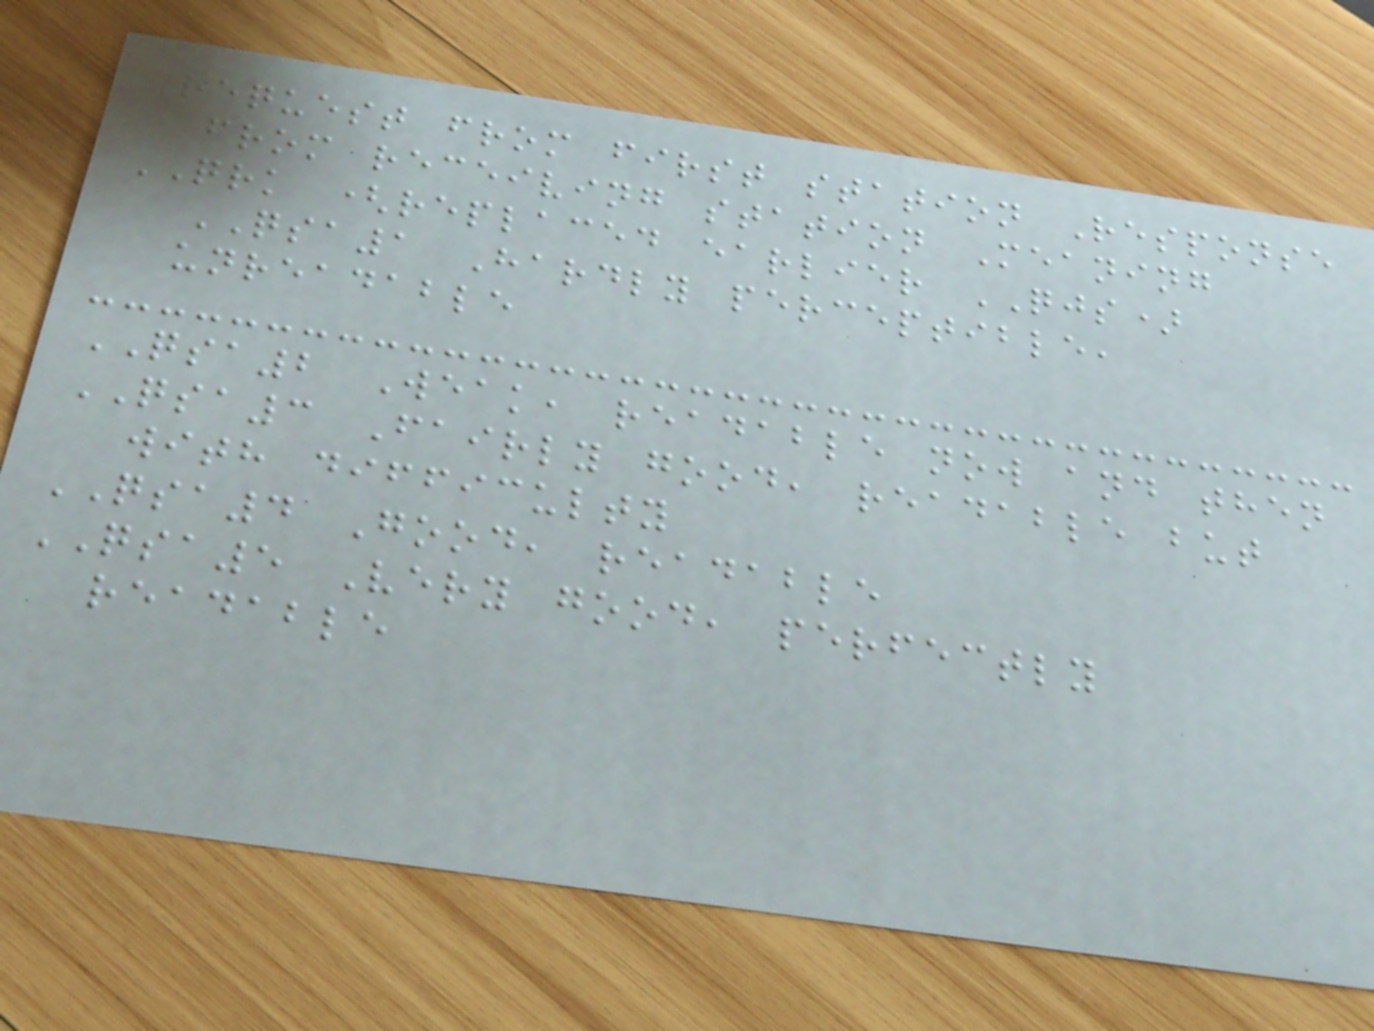Request from first station Response
from receiving station Meaning
QRK (replaced earlier QJS)
QSA1 Hardly perceptible,
unreadable
QSA2 Weak, readable now and then
QSA3 Fairly good, readable but
with difficulty
QSA4 Good, readable
QSA5 Very good, perfectly
readable
